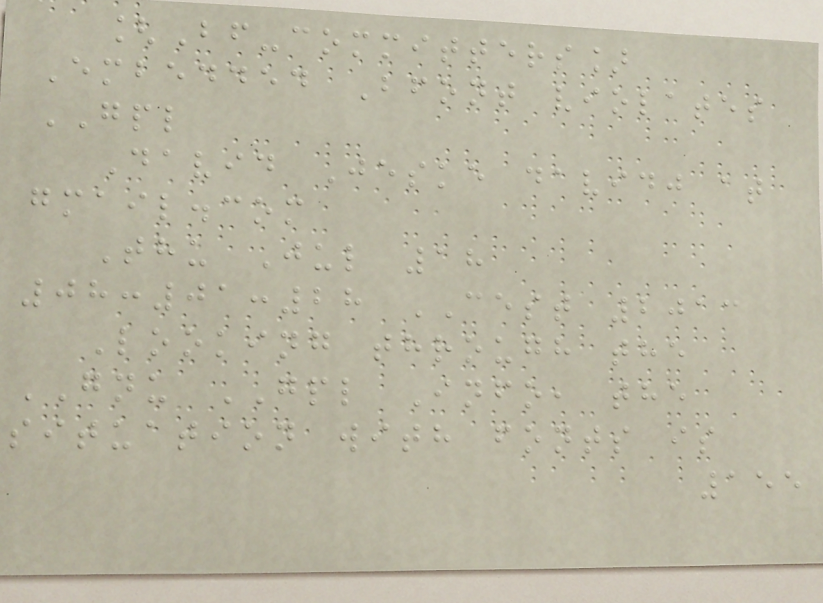[Bf-committers]
Embedded Bfont violates
GPL
David Jeske davidj at
gmail.com
Thu Jul 18
08:01:28 CEST 2013
Looking through the
GNU GPL Info, the
situation with fonts is
155
